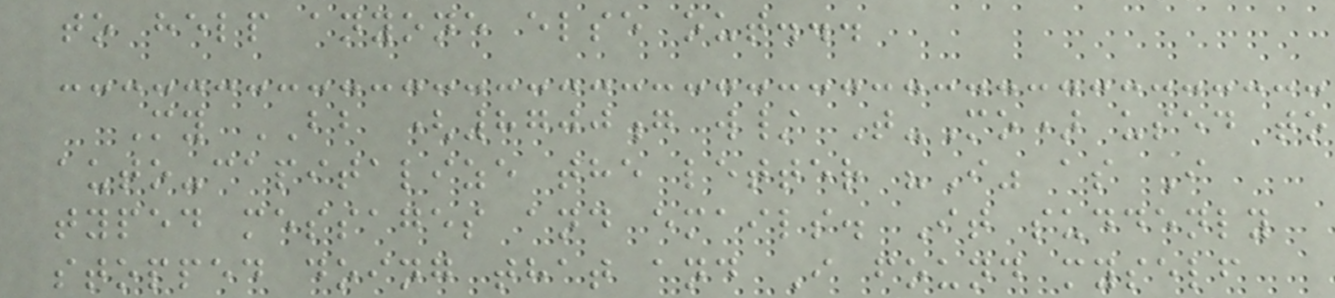to help anyone else out...
My BB (8700g w/ T-Mo) used to
auto-capitalize the letter "I" as I
typed messages and emails. It suddenly
stopped doing that and I found myself
